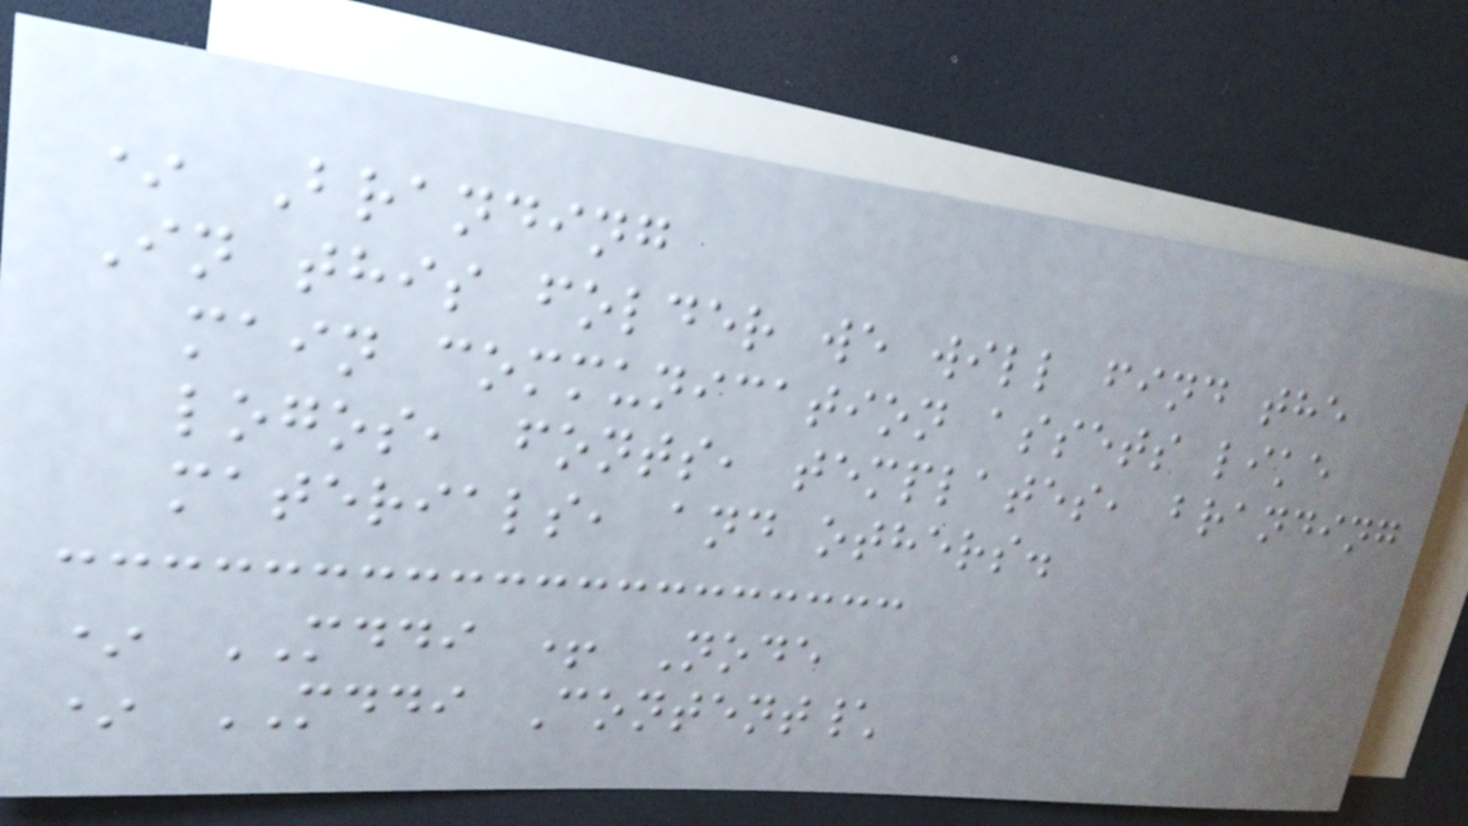* Branding
In this folder we will find the
main communication assets like
logos, fonts, templates, branding
materials, and others.
* MDDI + Node
* MDDI Content\
